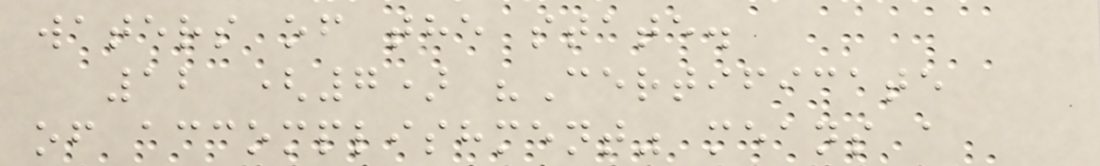waters of the state.
12 (7) "Certificate
of accomplishment" means a
